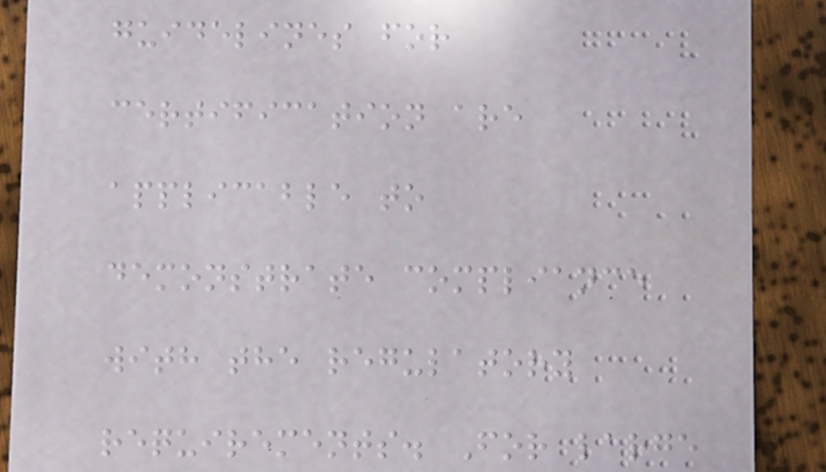guidelines for
certification are
applicable to
demonstrate compliance
with the regulatory
requirements. For large
